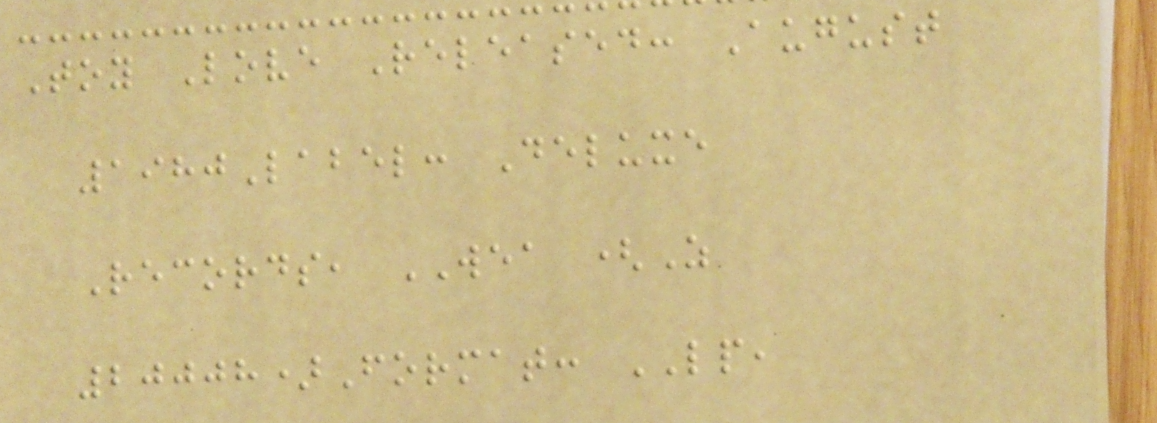Toy Love Released: August
1980Label: Deluxe
Records, WEA (Z
20008)Format: LP,
